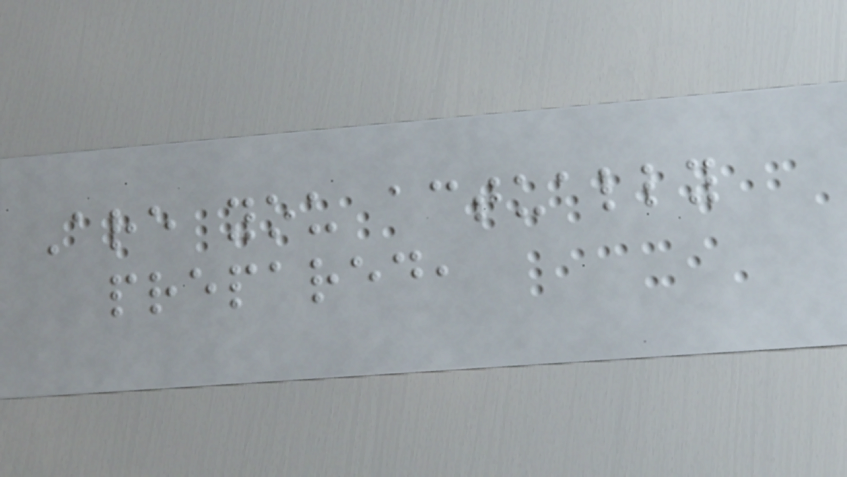Are you actually
prepared,
